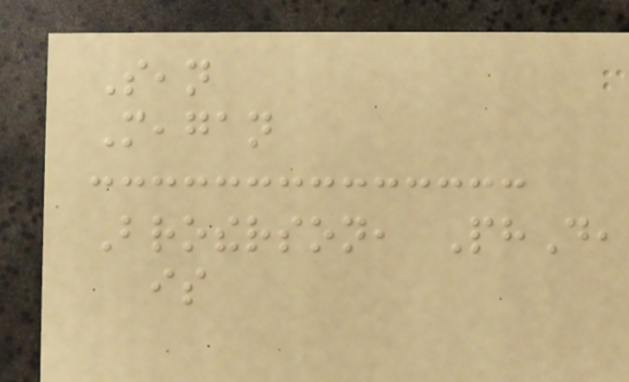Sean
Meagan
Brotherson, PhD,
is
